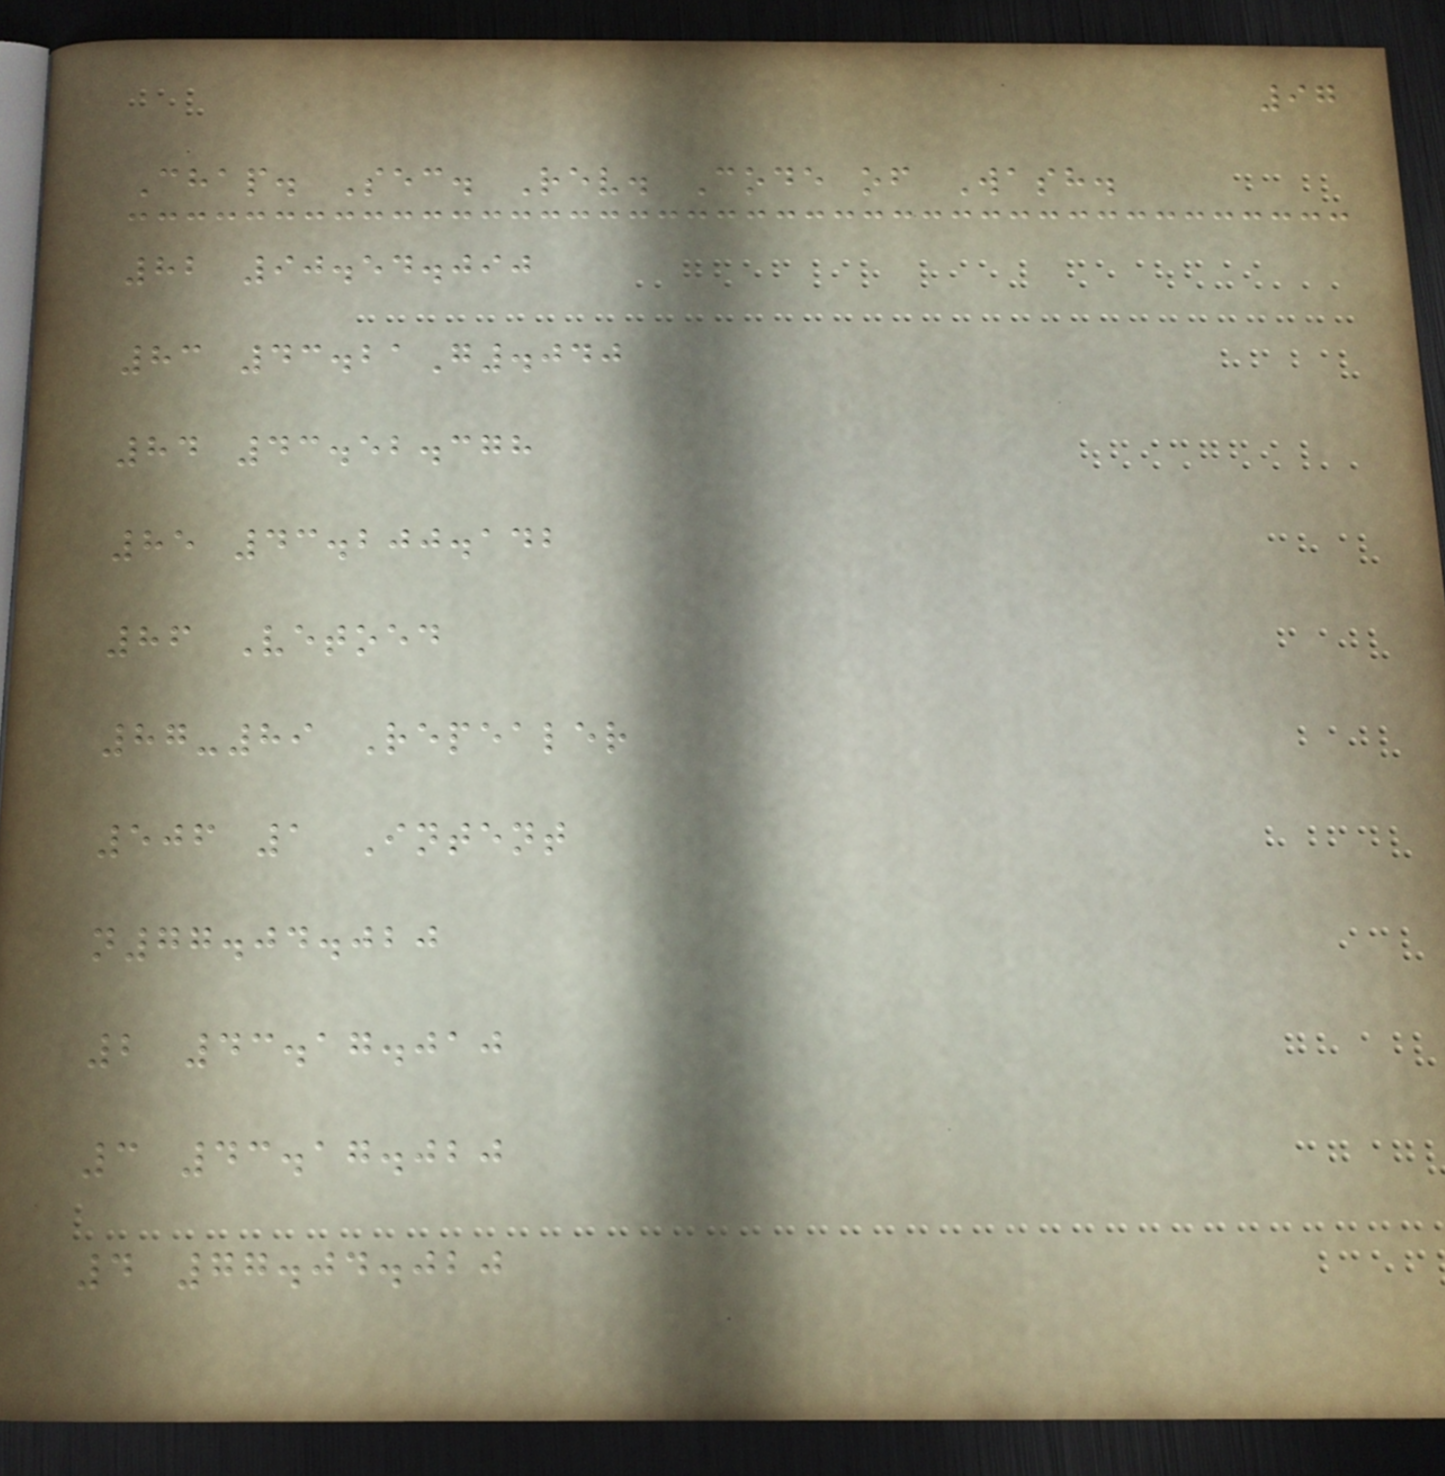97
Chap. Sec. Rev. Code of Wash.
82 90.54.090
83 43.21G.040
84 43.52.378
85 43.200.142
86 Vetoed
87-89 Repealer
506 1 Intent
n77.04.020
2 43.17.010
3 43.17.020
4 77.04.020
